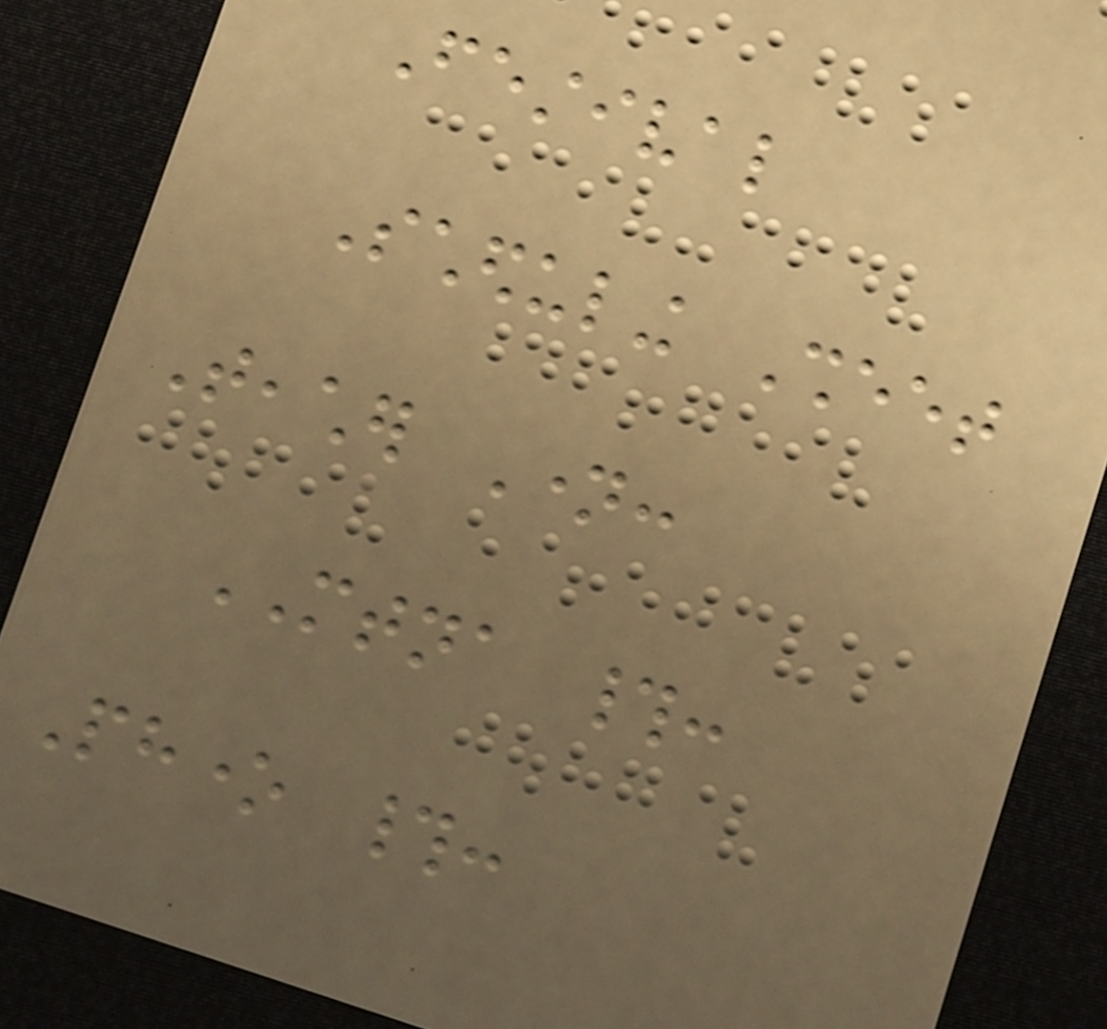Festival
Scheduling Sheet
Teacher Name:
MTNA #:
Phone #:
